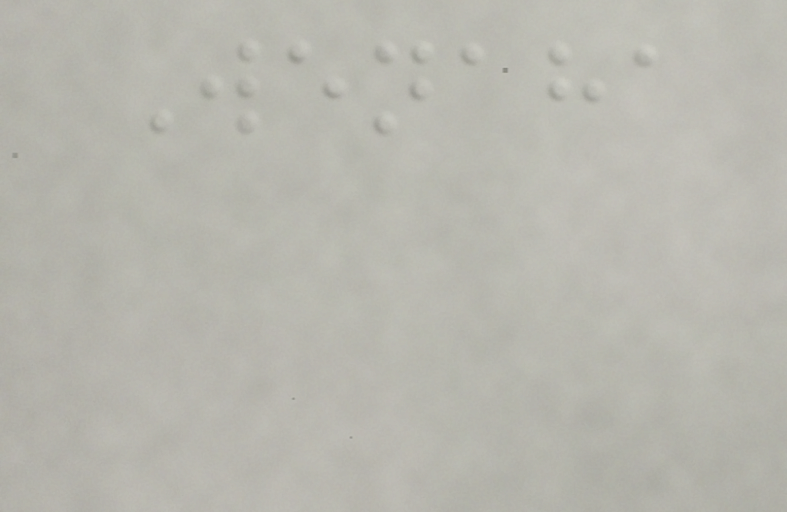Wenaha
